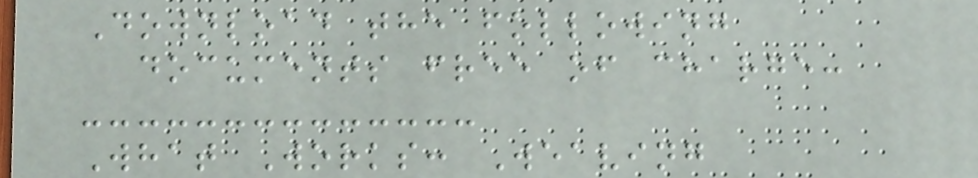Download the following
documents free of charge:
What Works: Weaving
